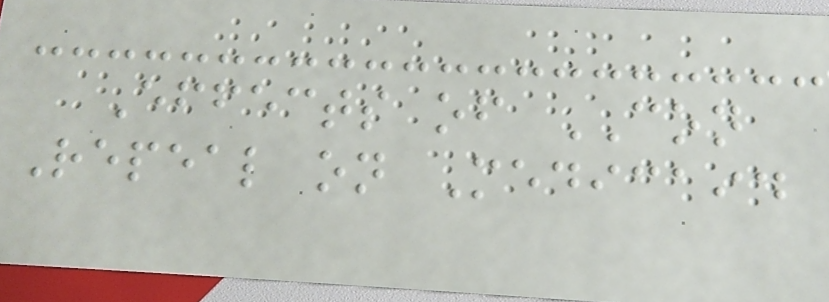Effects of CON
Repeal on Medicaid
